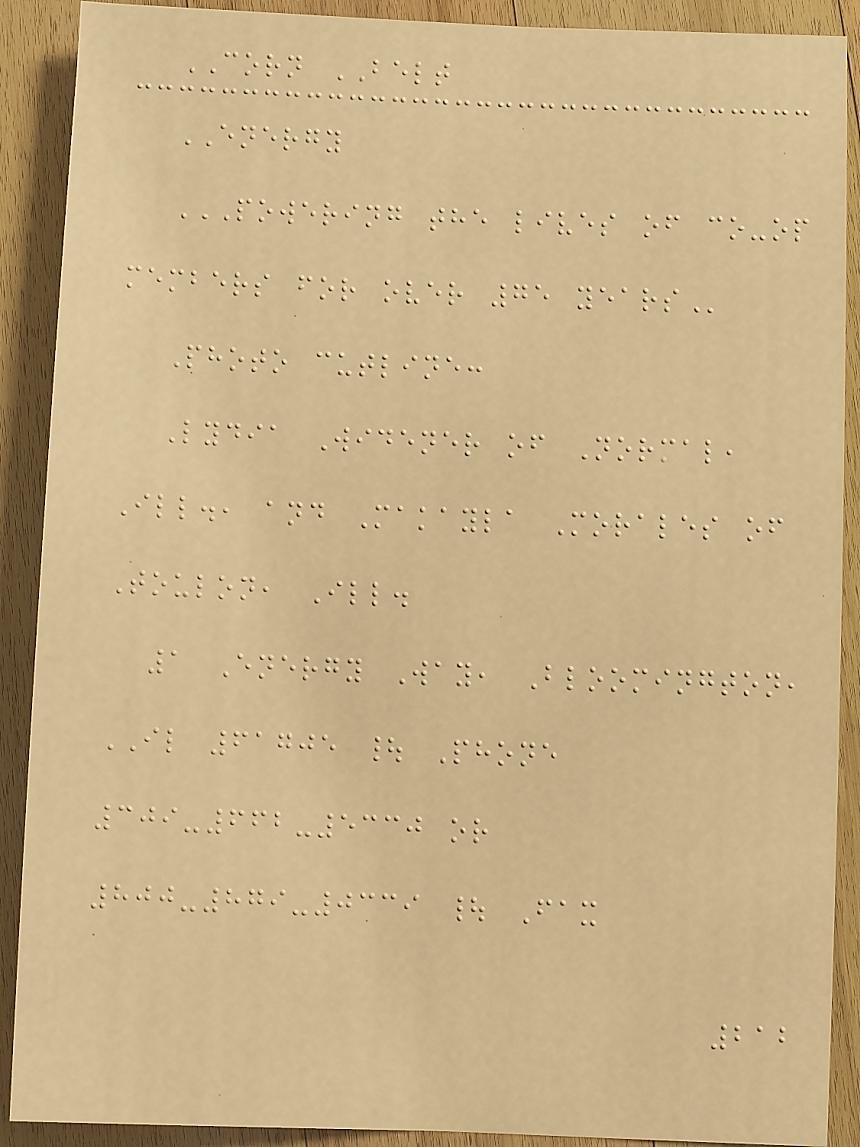CORN BELT
ENERGY
POWERING THE LIVES OF CO-OP
MEMBERS FOR OVER 75 YEARS
Photo cutline:
Lydia Widener of Normal,
Ill., and Makayla Morales of
Toulon, Ill.
1 Energy Way, Bloomington,
IL 61705 | Phone
309-662-5330 or
800-879-0339 | Fax
212
